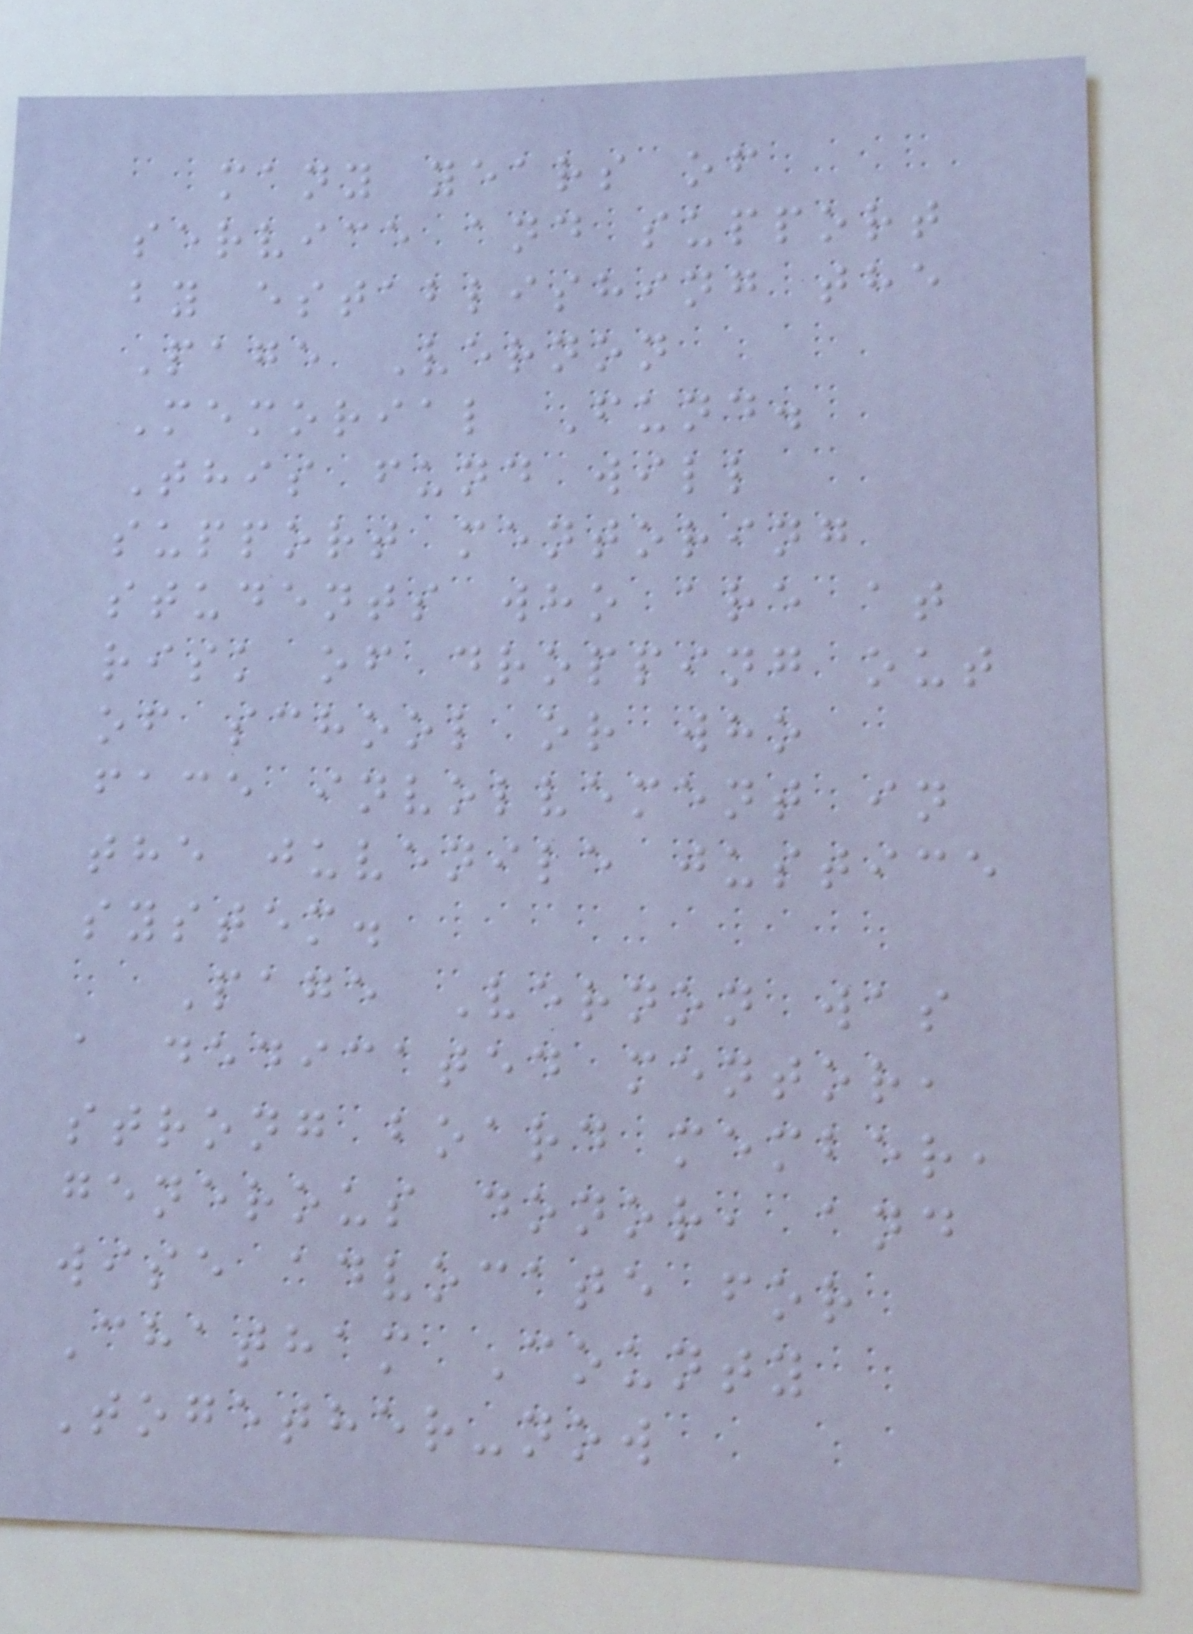many years of
service and support
by establishing the
Page Vernon
Memorial Fund.
This fund will
support mentoring
students who are at
risk of dropping out
of school or who
face involvement in
the juvenile justice
system.
Page Vernon was
a dedicated mentor,
strong board member,
generous donor, and
wise advocate for
Chatham County
Together-now
